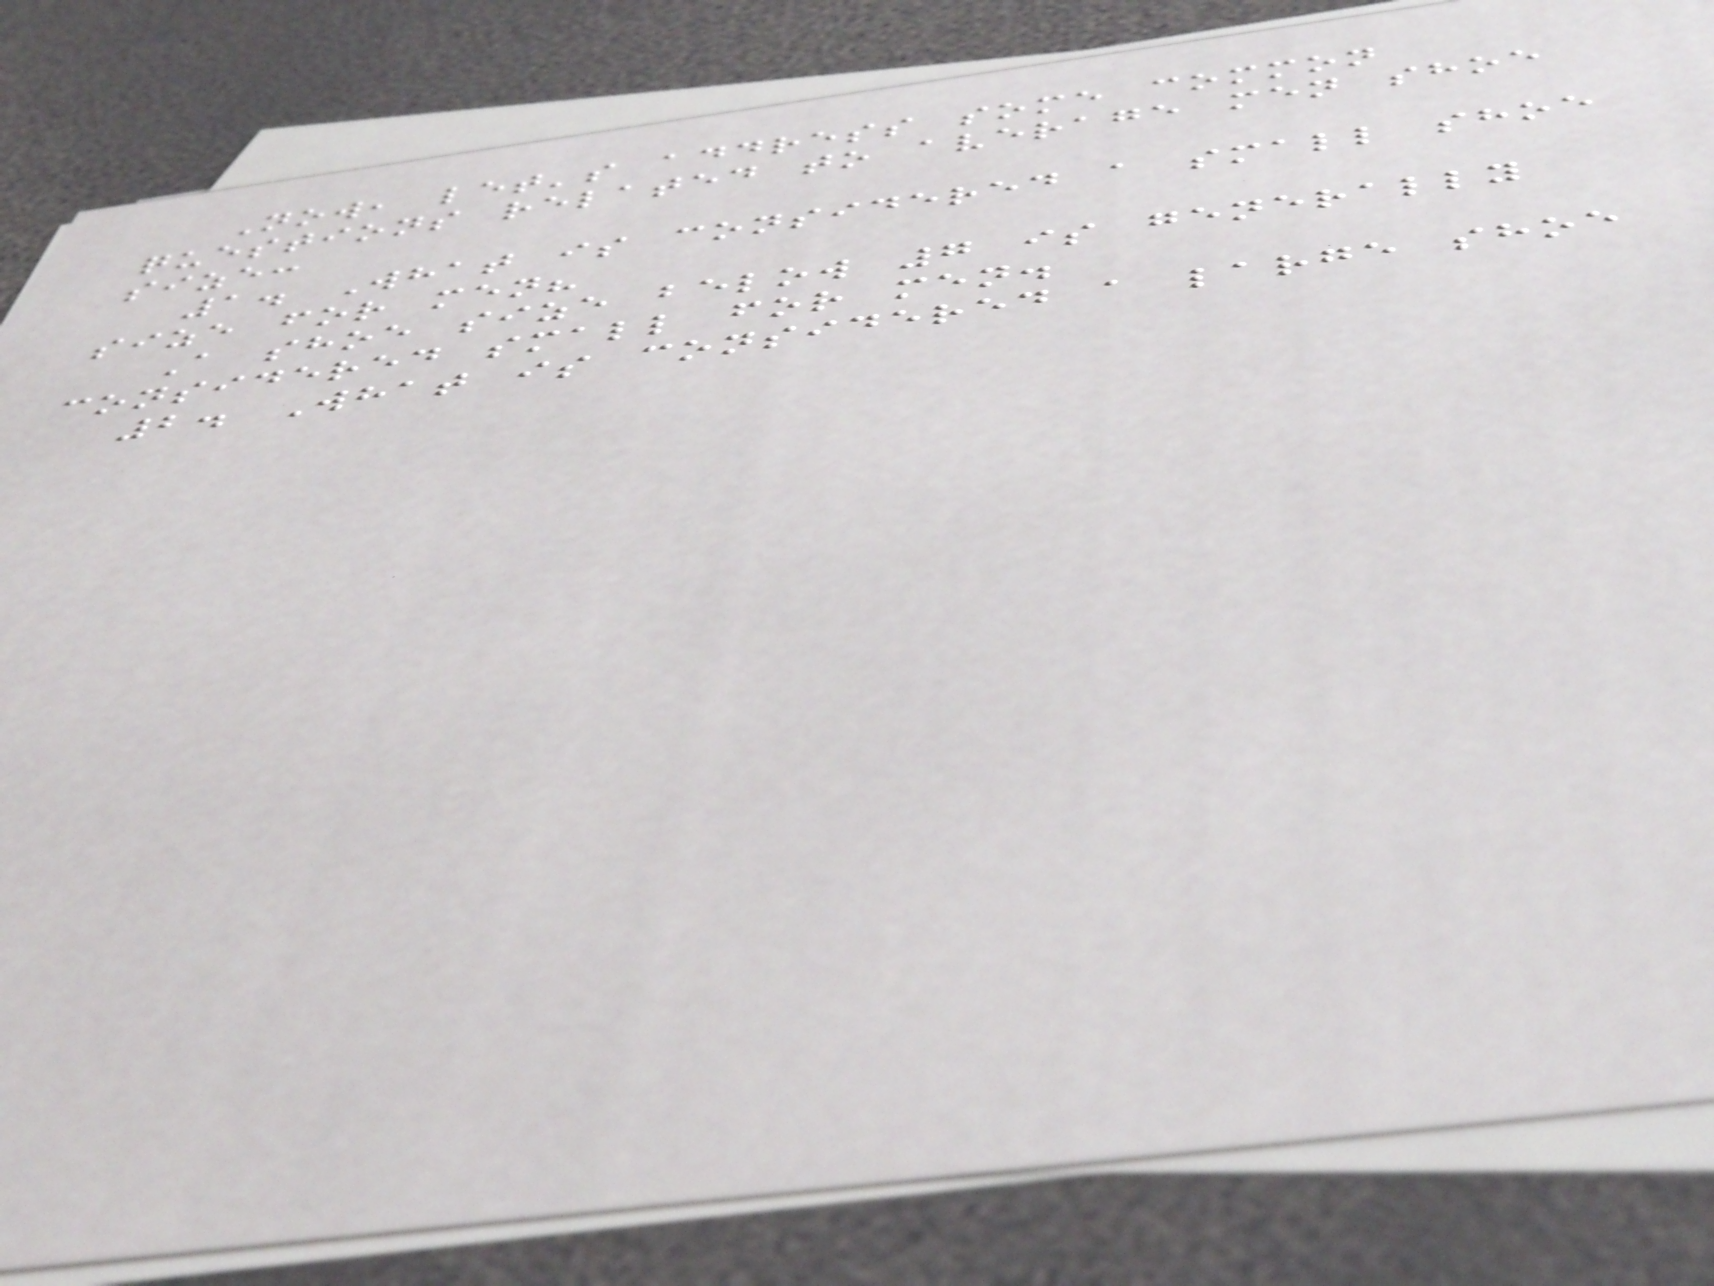Now, let's address some common
questions related to average men shoe
size:
1. What is considered a small shoe
size for men?
A shoe size below 7 is generally
considered small for men.
2. What is considered a large shoe
